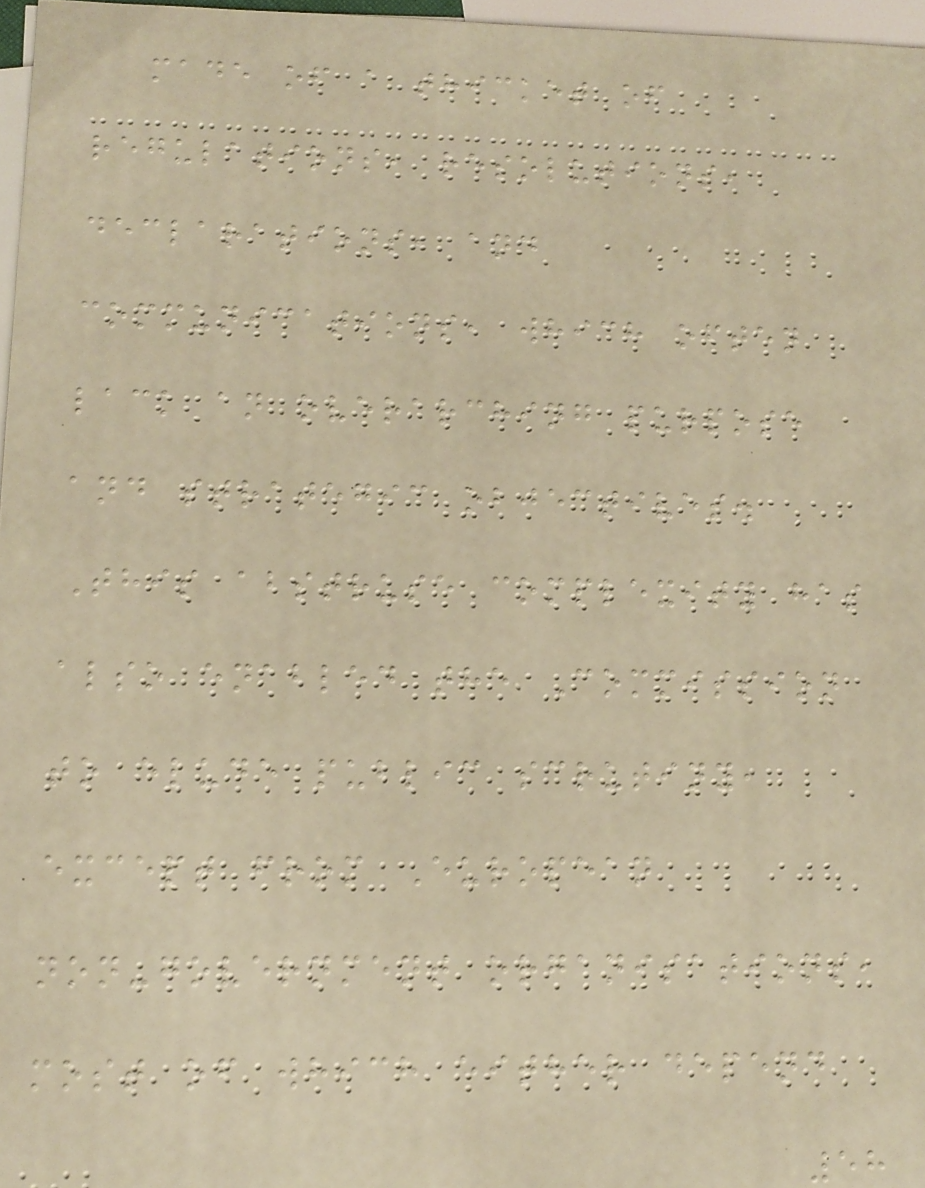made of a thicket of
regulations, resolutions,
declarations, and
communications, which often
lack an overarching purpose
and strategic objectives.
This abstruse complexity has
also enabled the Commission
to elude public scrutiny,
except from European
non-government organisations,
most of which either depend
58
